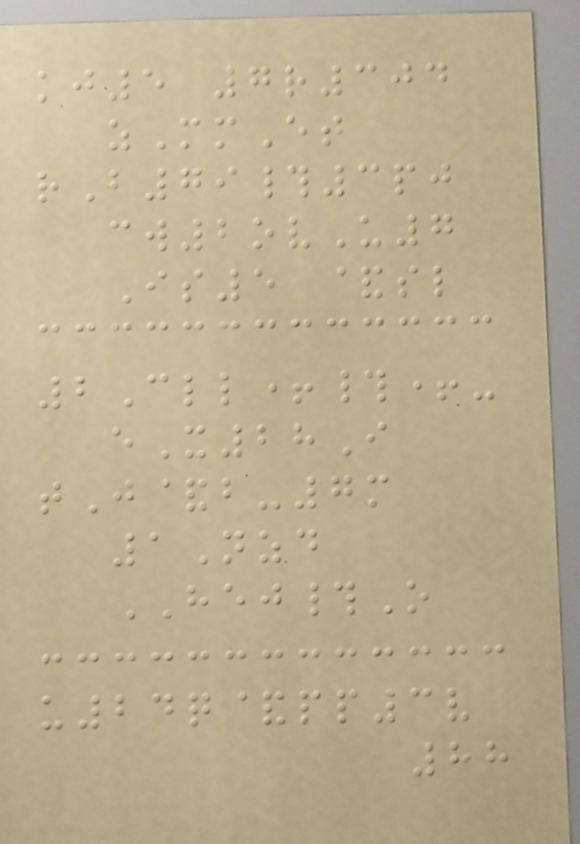kj5 7r304
zMmEt
rB79#3pj
cw2ovU7
Is5 &sl
2Cll+#+-
eX28I
tJ&b-7m
1Nzd
HEJ#O
u24q&pp3v
88
